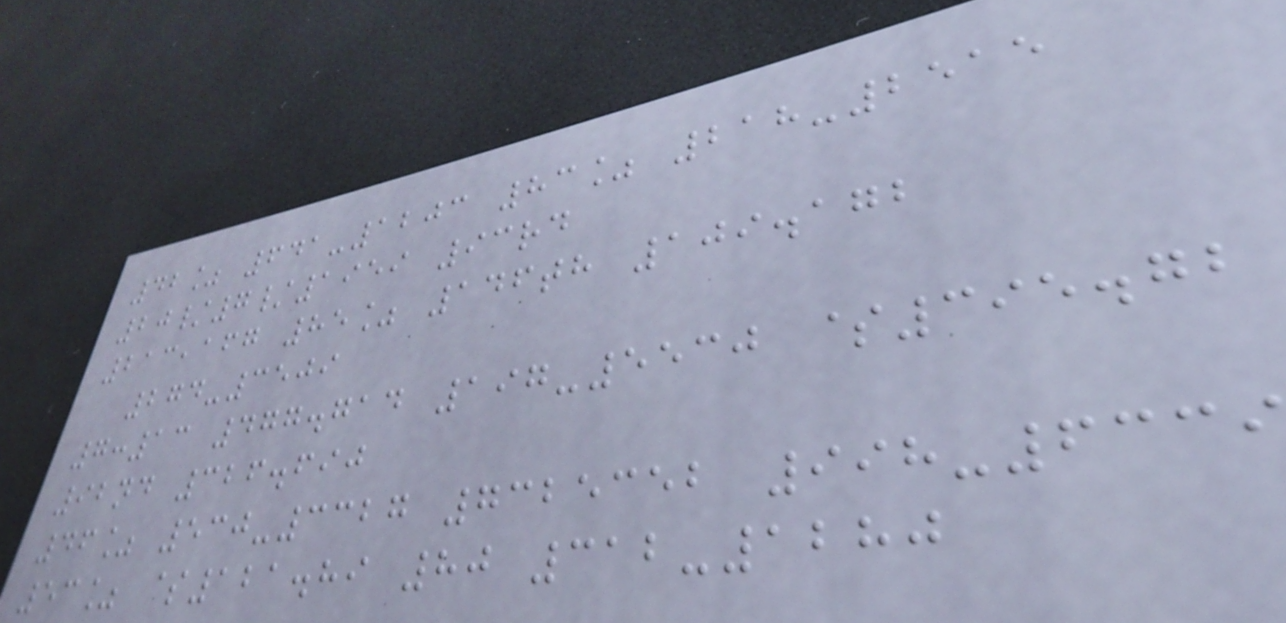42% 641-1203 83% 218-2515
20/7/1959 93rd
213,167 85% 146th 109.172
274-3509
7:13 477.714 197-5530 $395.72
92nd 326.690
46% 530-3327 7325352 998-6339
53% $121.89 80 312-1280
